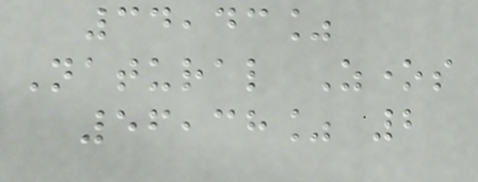34,43%
Natural Zones
56,38% 2
